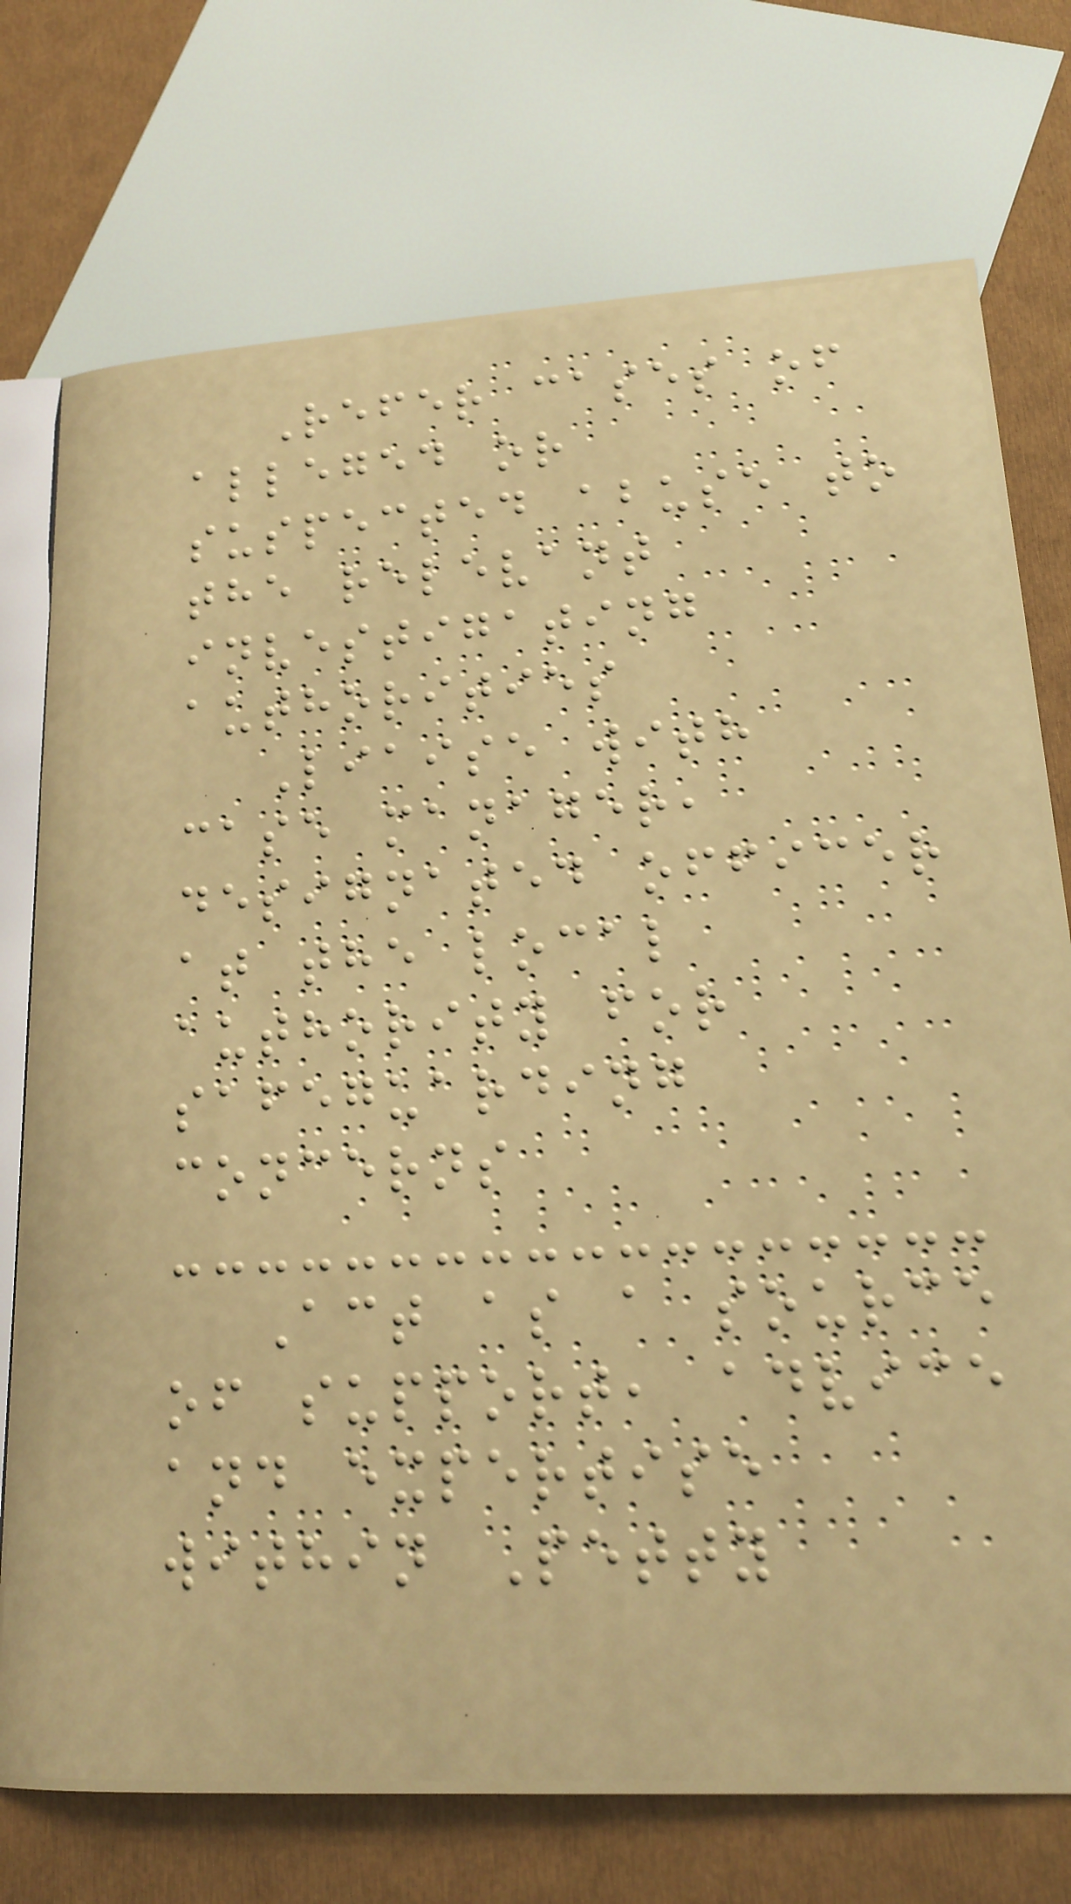Refer cases of
alleged or
suspected abuse to
the relevant
investigating
authorities
Liaise with
case manager,
designated officer
at the local
authority for
safeguarding
concerns
Act as a source
of support, advice
and expertise
within Petty
